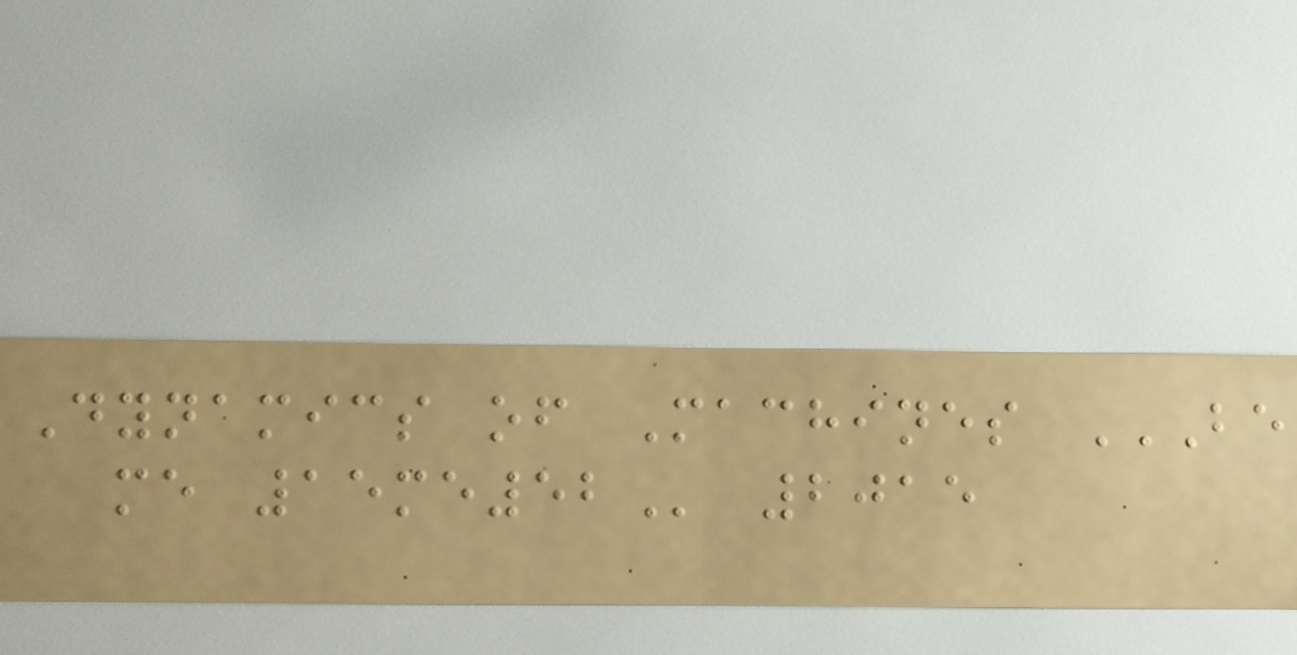Dynamics of Machines BE
ME 15ME52 2015
